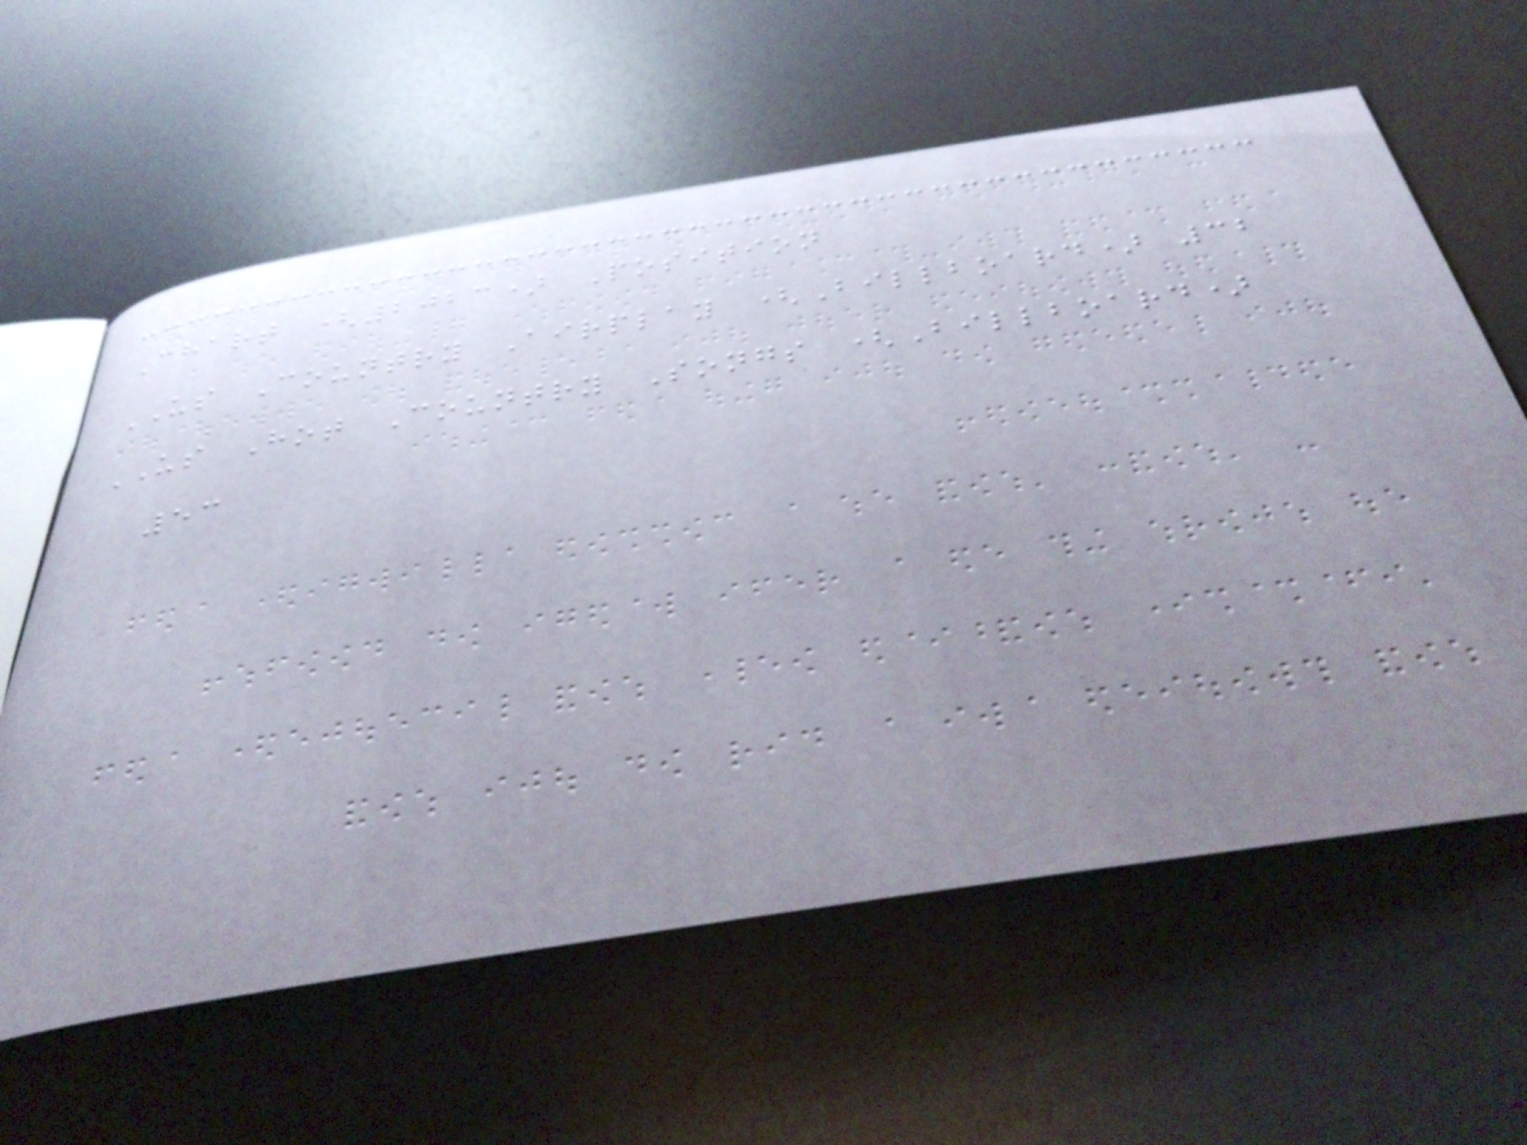Chart (2023) Position
US Country Airplay (Billboard) 32
US Hot Country Songs (Billboard)
53
